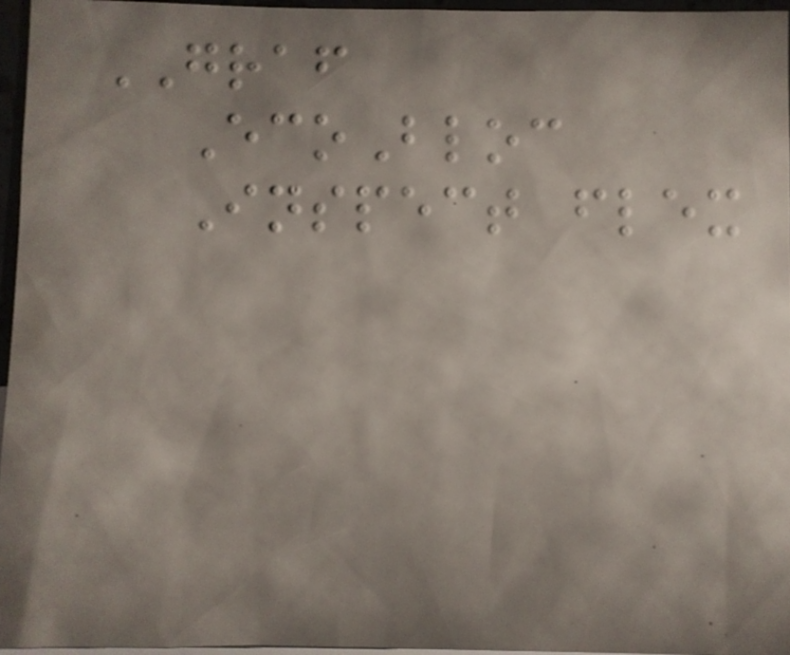GRAF
EcoBloc
Inspect flex
